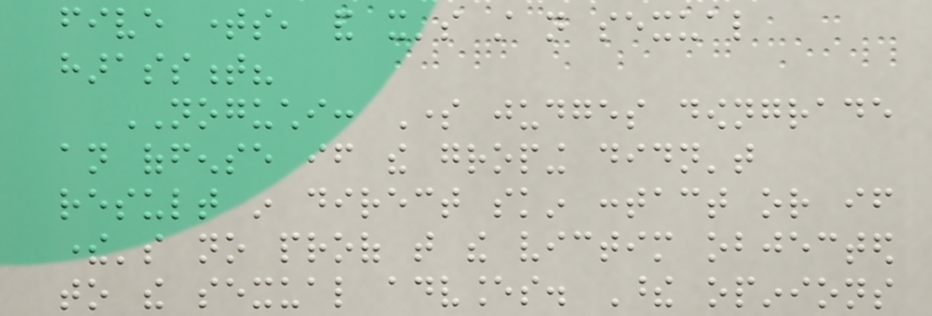five times, and it's still not sexual
harassment?
NOGUCHI: Some judges downgrade
an offense if the groping didn't
result in direct skin contact or if
there's no proof that the victim objected
to the sexual advances. These opinions
